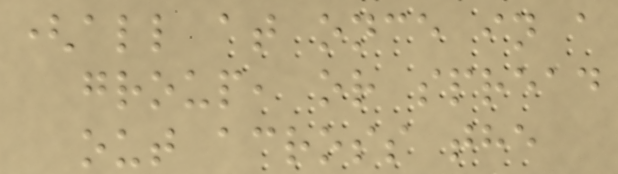(all at once in a
group, or spread
out across the
